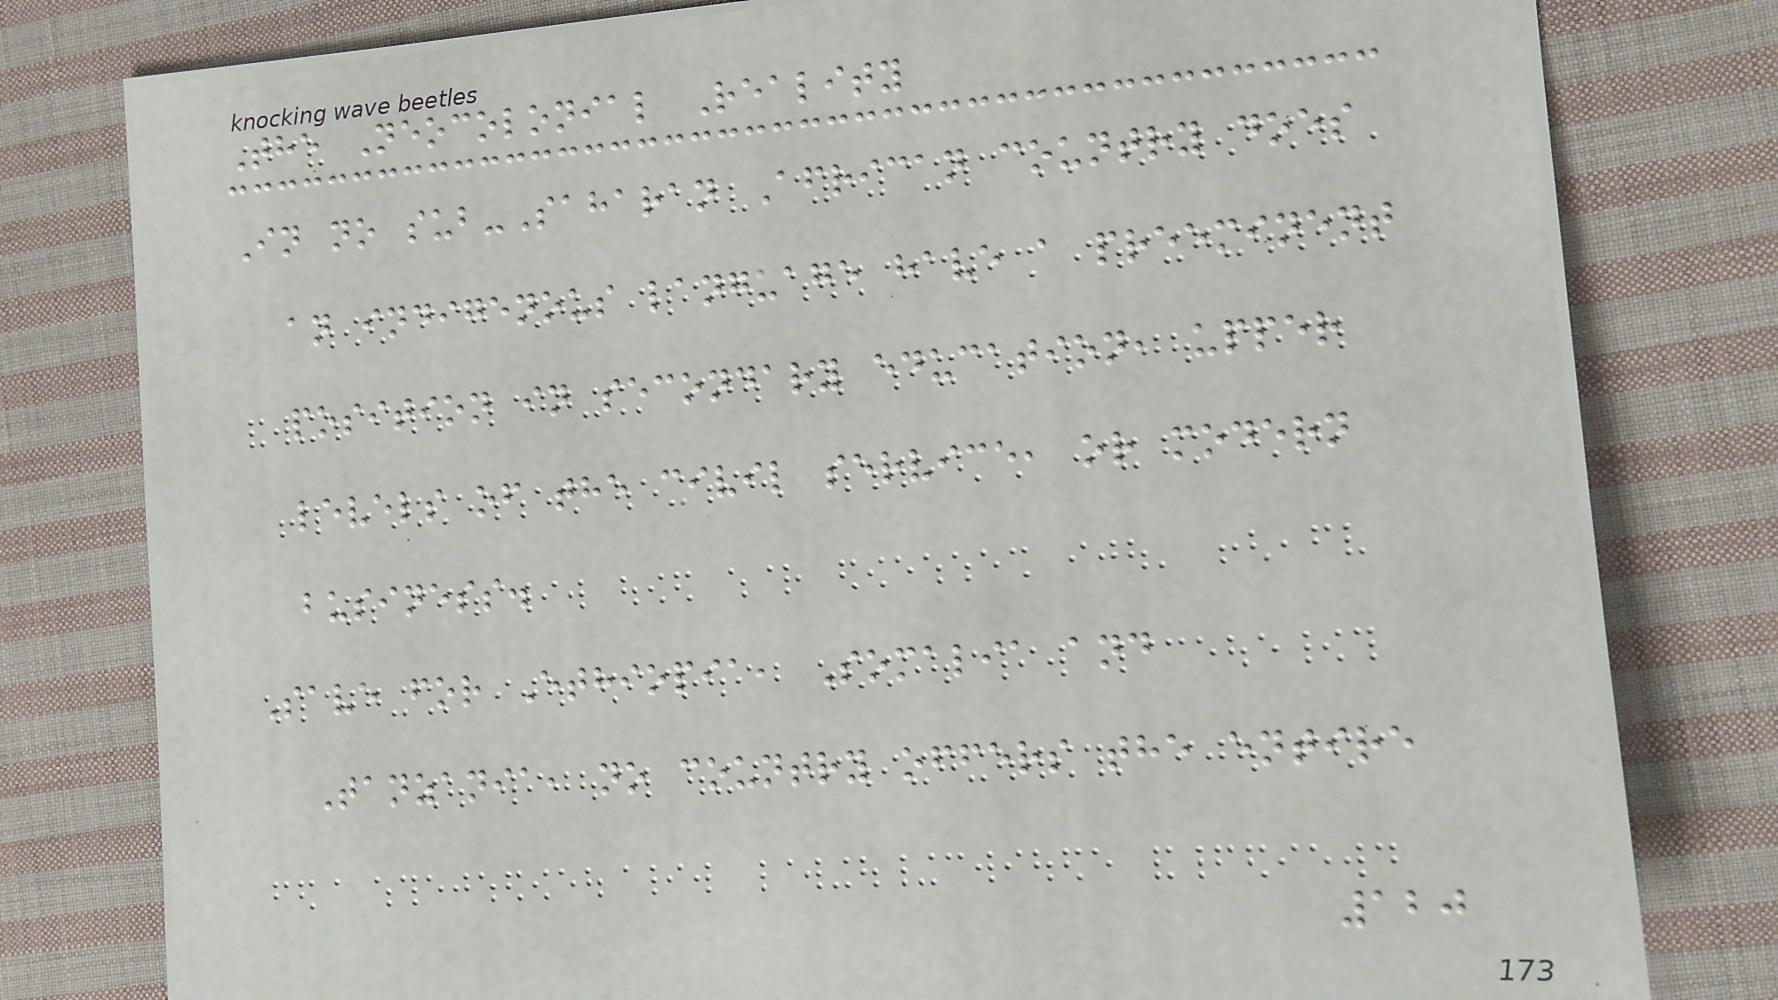The Neocolonial Reality
In no sub-Saharan African country does
an indigenous language have a preeminent
position in secondary education, upper
levels of the civil service, or modern
business.
Save for Ethiopia, Somalia and
Tanzania, no country offers the entire
120
